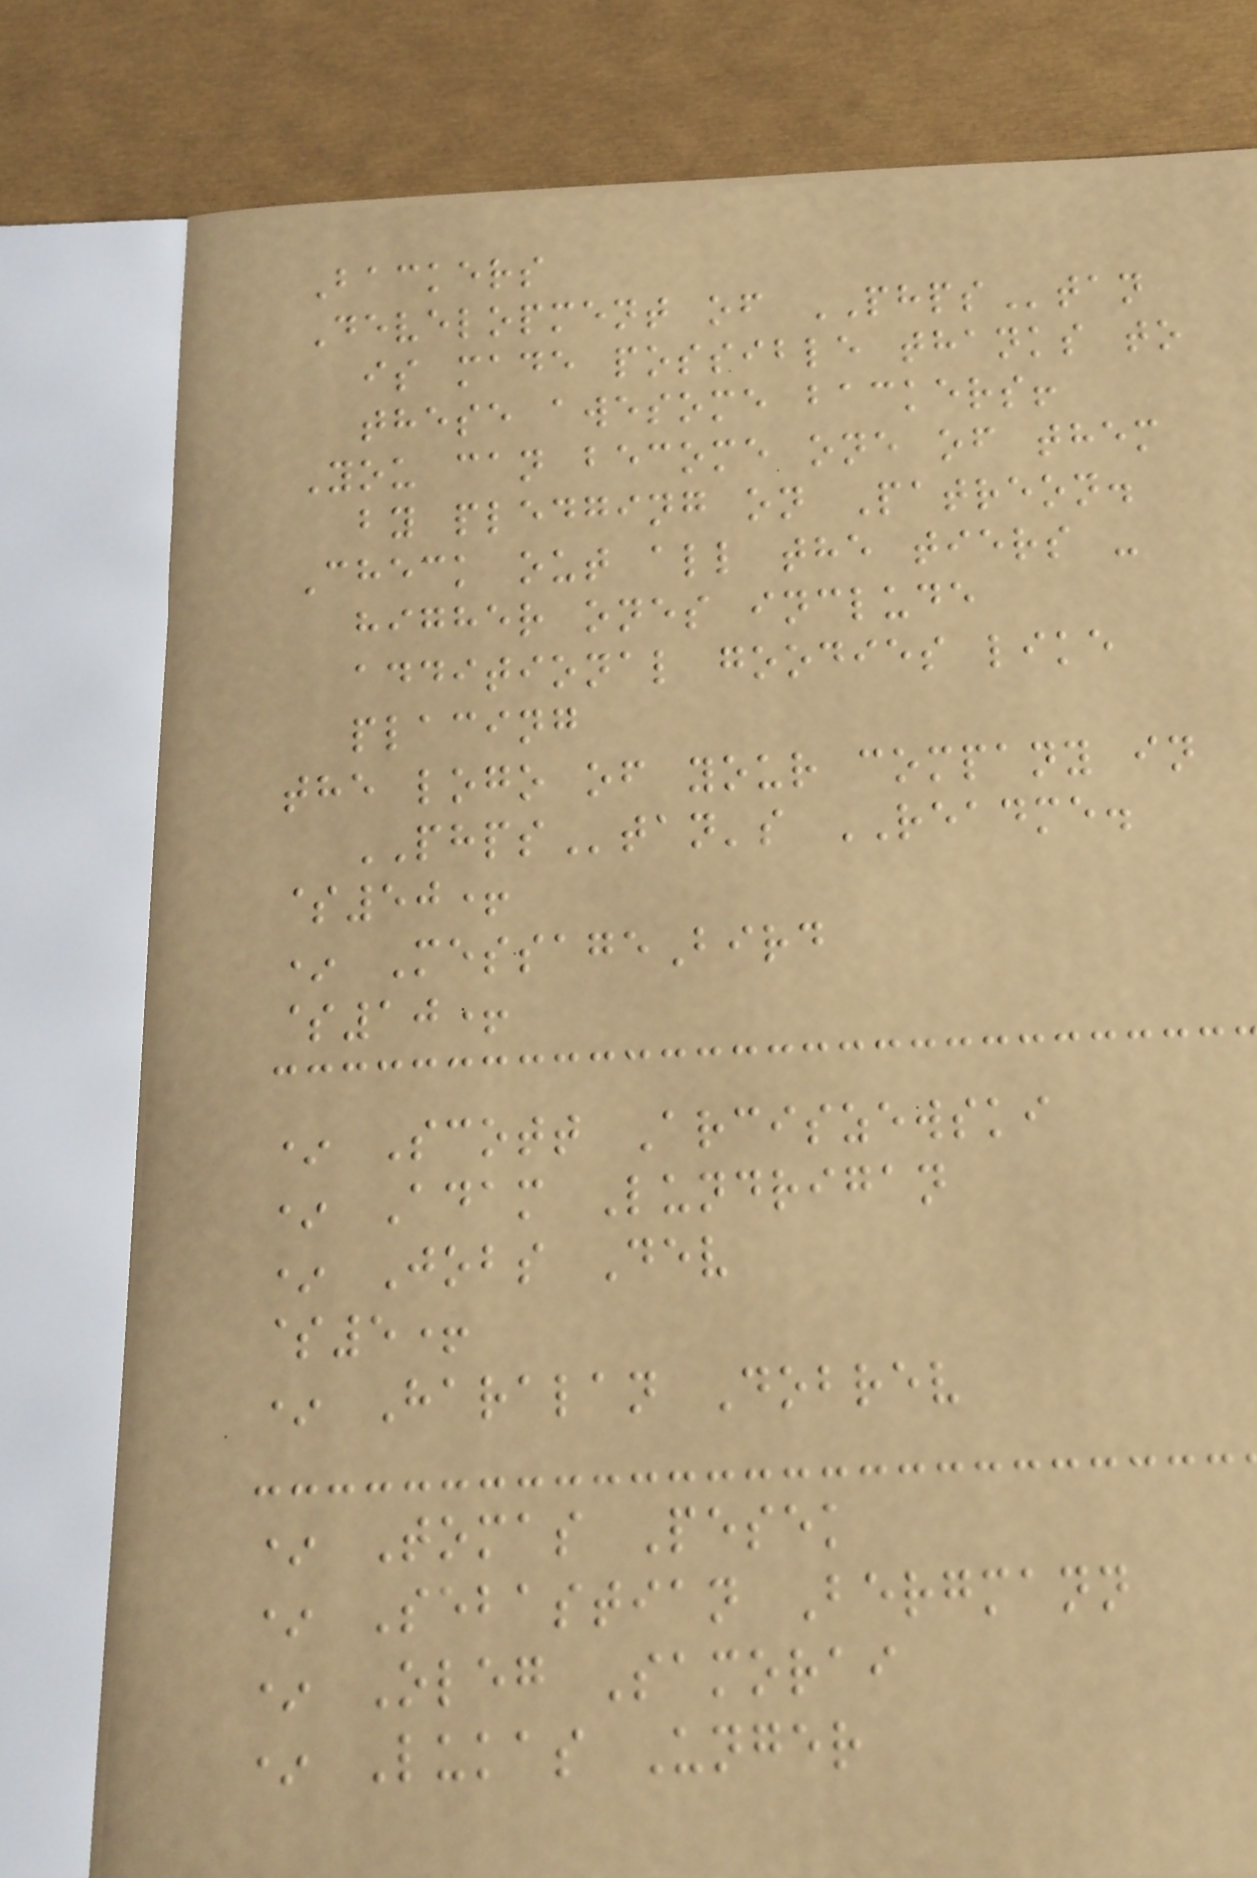Backers
Development of PHPStan
is made possible thanks to
these awesome backers!
You can become one of them
by pledging on Patreon.
Check out all the tiers -
higher ones include
additional goodies like
placing
the logo of your company in
PHPStan's README.
$50+
* MessageBird
$10+
* Scott Arciszewski
* Adam Lundrigan
* Jobs Dev
$5+
* Haralan Dobrev
* Tomas Pesek
* Sebastian Bergmann
* Oleg Samorai
* Lukas Unger
